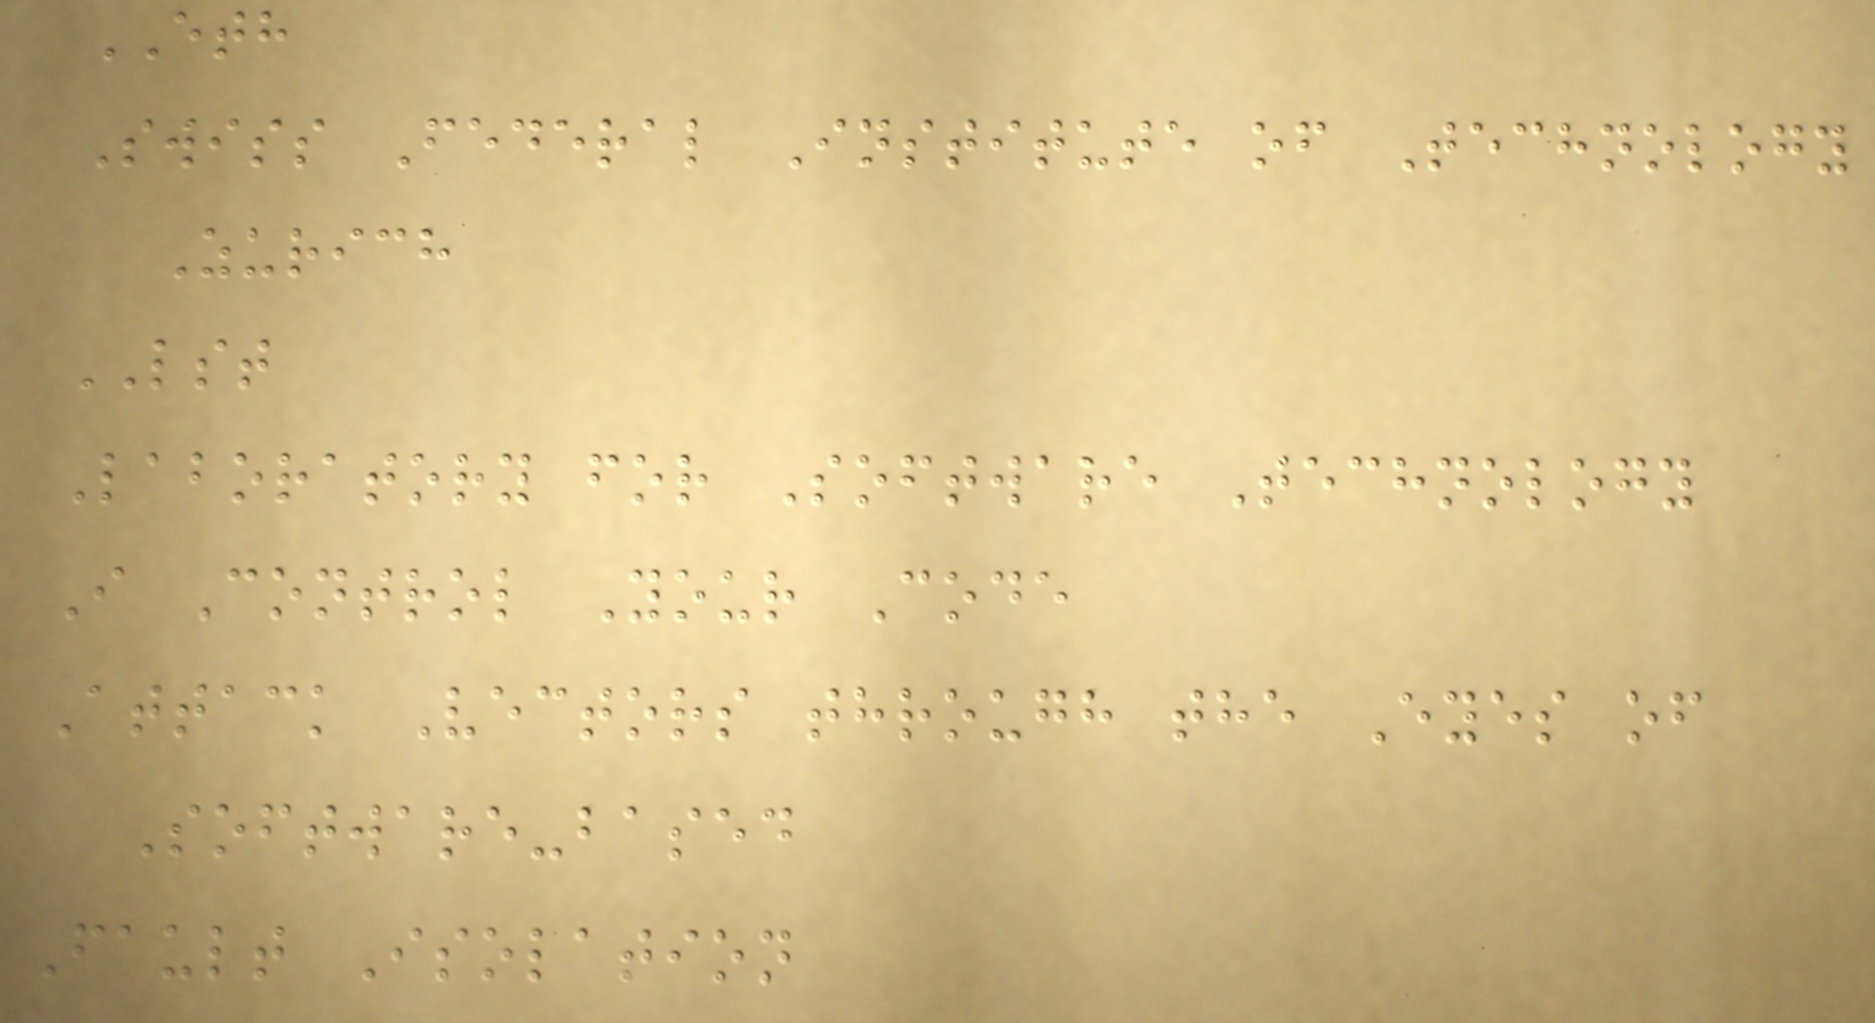ETH
Swiss Federal Institute of Technology
Zurich
LST
Laboratory for Software Technology
I Control Your Code
Attack Vectors through the Eyes of
Software-based
Fault Isolation
